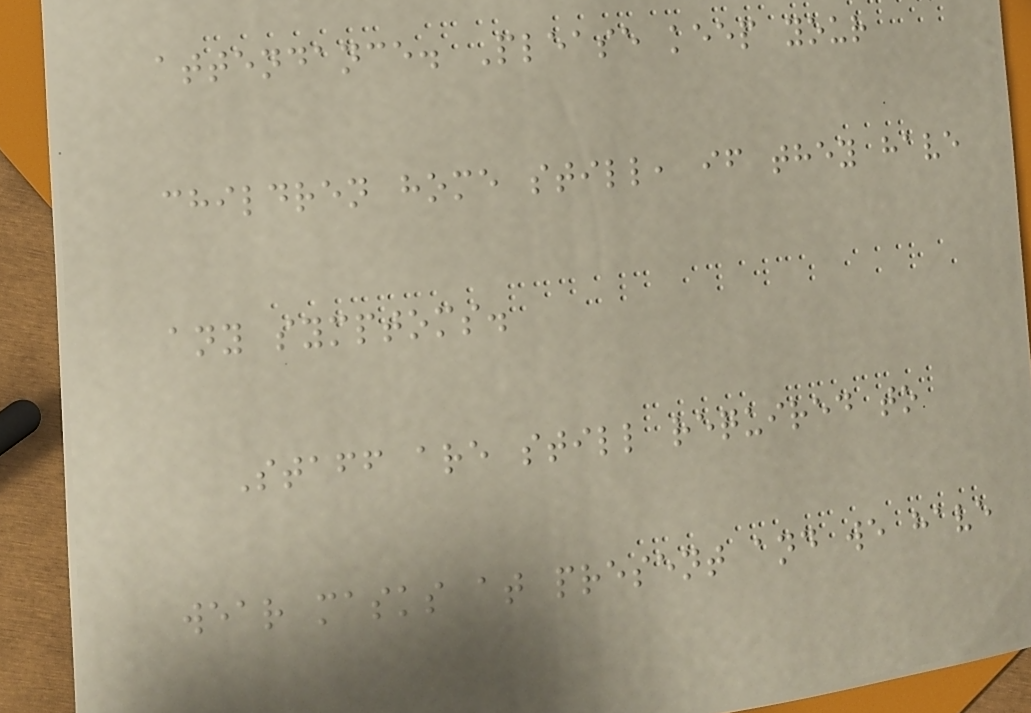attendance. Please keep your
children home still, if they have
any symptoms.
Staff are still required to
wear masks at present and we have
